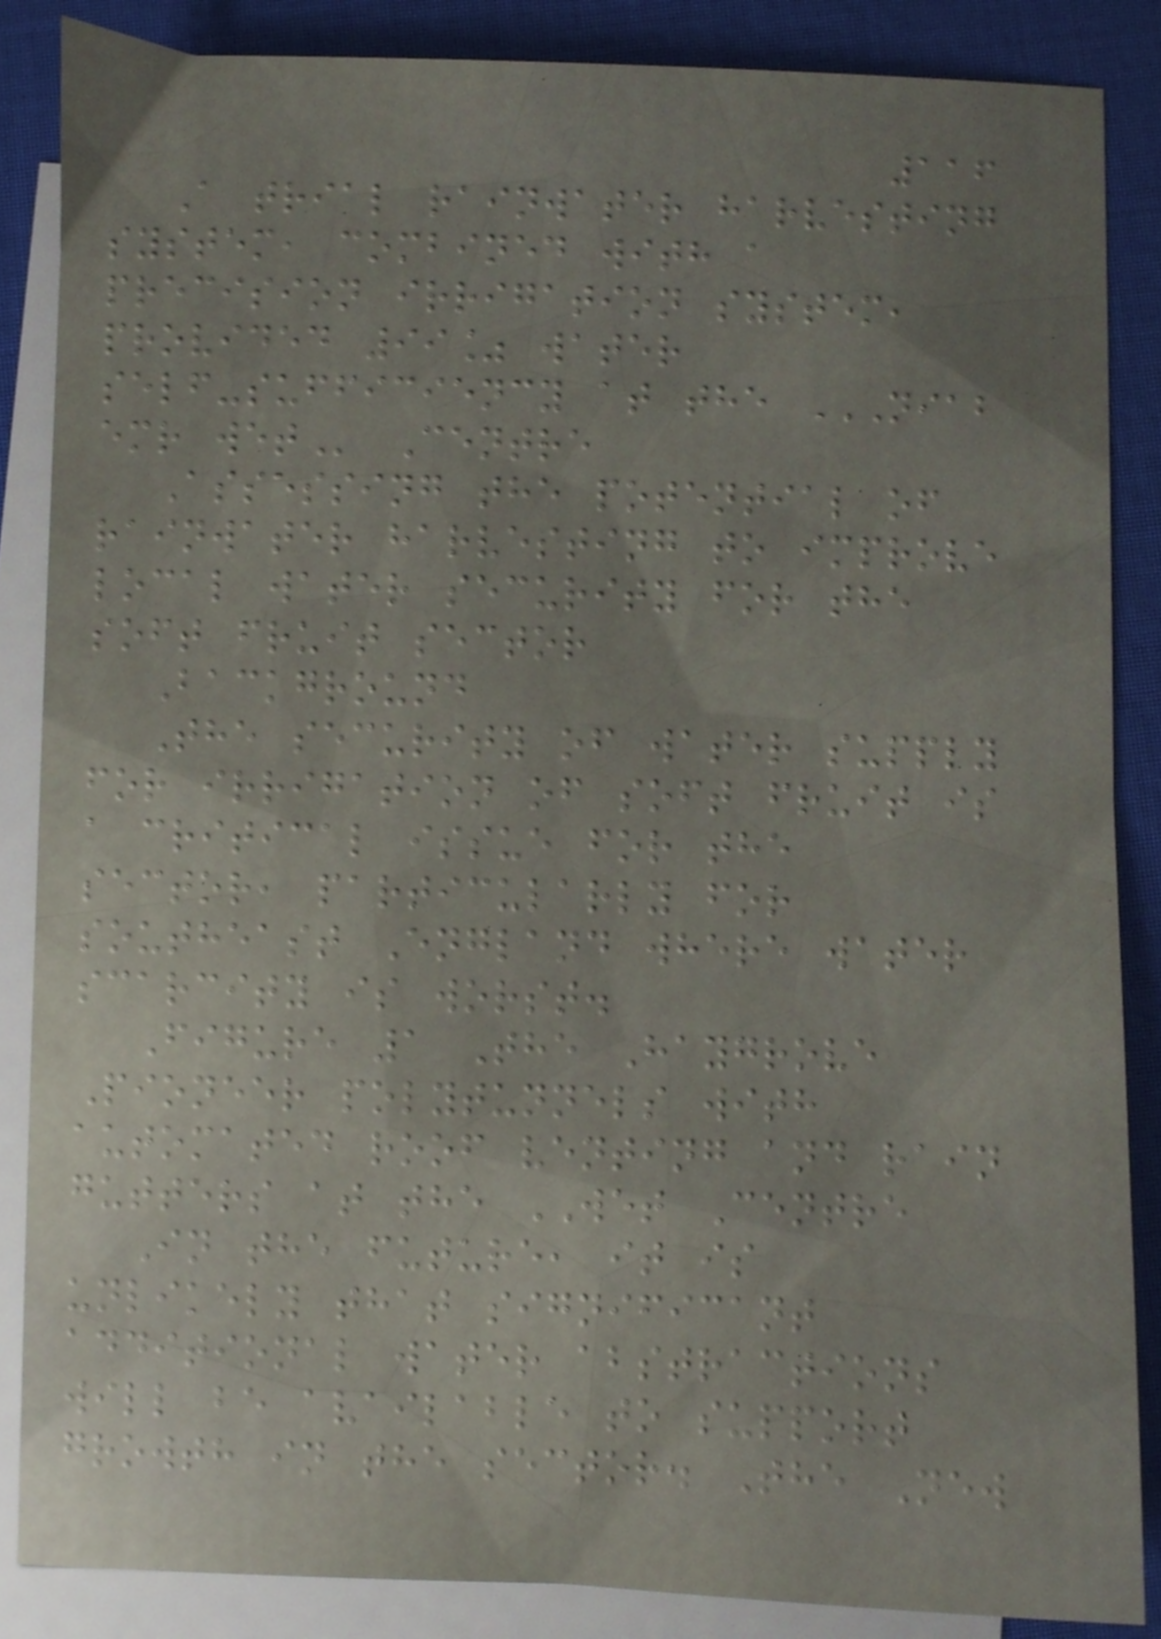116
A trial rainwater harvesting
system, combined with a
precision irrigation system,
provided 99% water
self-sufficiency at the NIAB
EMR WET Centre
Assessing the potential of
rainwater harvesting to improve
local water security for the
soft fruit sector
Background
The security of water supply
for irrigation of soft fruit is
a critical issue for the
sector, particularly for
southeast England where water
scarcity is worst.
Figure 1 The Haygrove
Pioneer polytunnels with
automated roof venting and rain
gutters at the WET Centre
In the future, it is
unlikely that significant
additional water abstractions
will be available to support
growth in the sector. The New
